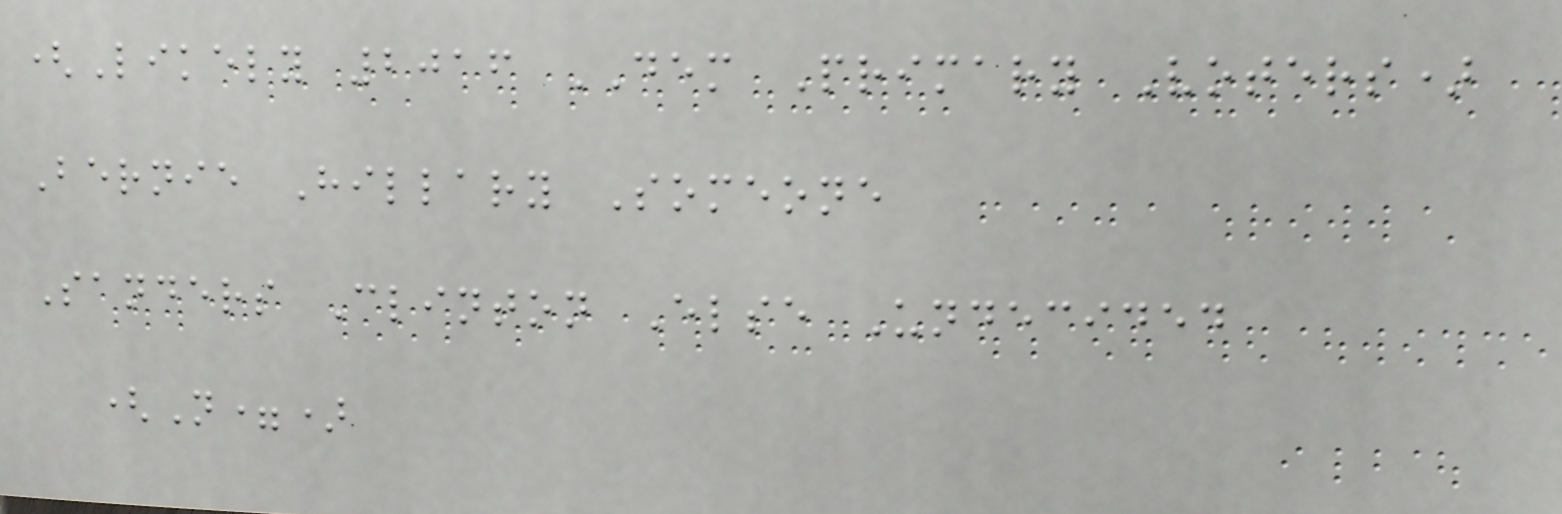(Likely 2016 DEM Primary Voters)
Bernie Hillary Someone
Sanders Clinton Else Undecided
(N=)
